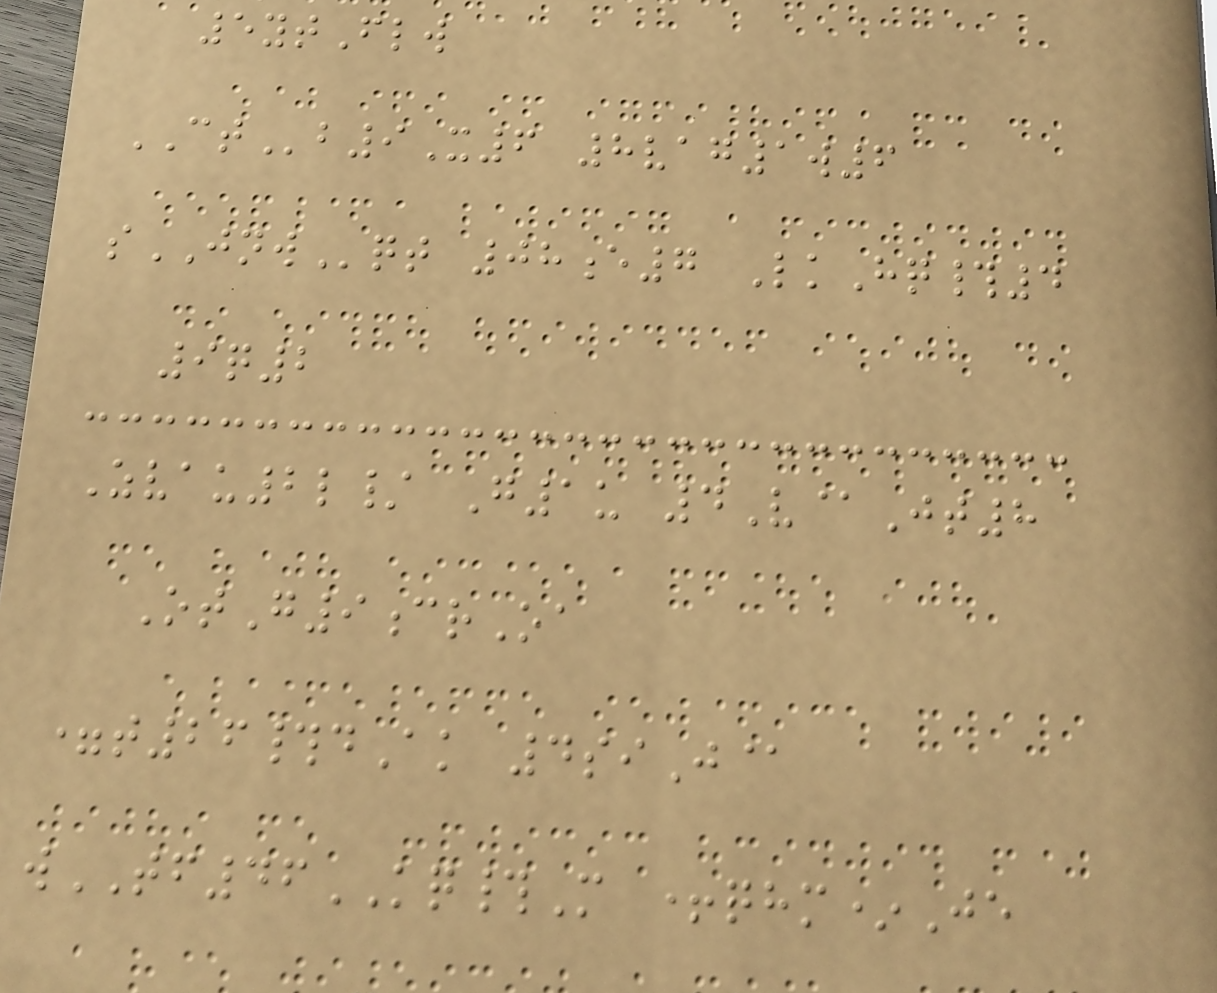5ytFlw
CTb9X6 8vag1w6
sJNWqt 08e7 LkHq#4
9q2
Zvau2l/ G1u 4V@Jt8
OtG9crOa
=t26#dAk 4siJ@
wTF46KQ#M +qhm*Je
